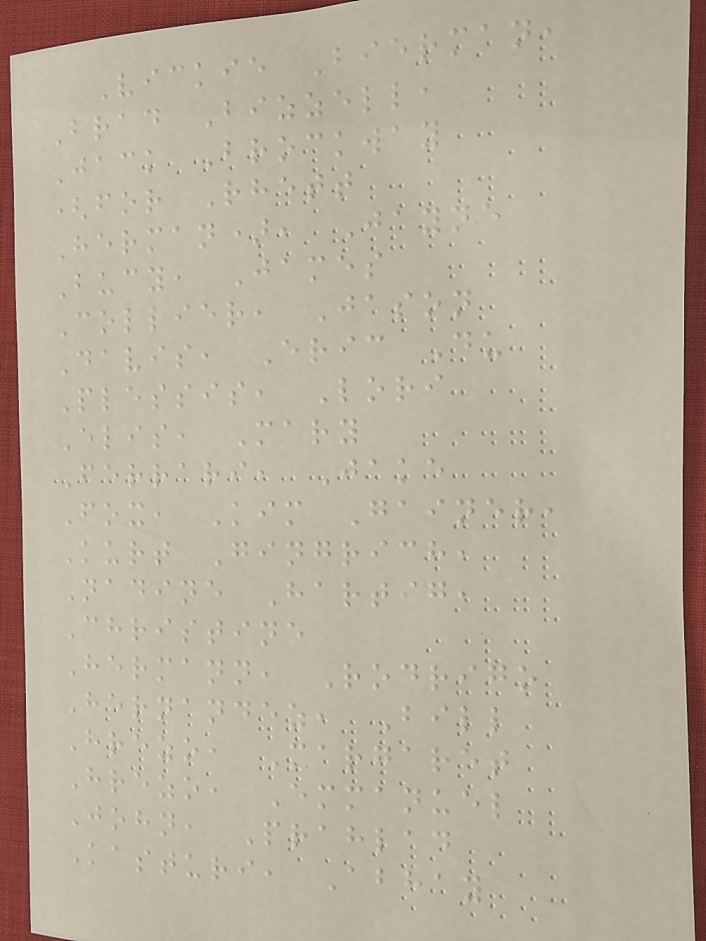Vickie Bierman,
Brad Bizzell,
Jack Brockway
(for Rhett
Herman), Jayne
Bucy, James
Collier, Jason
Davis, Eric Du
Plessis, Lori
Elis, Mary
Ferrari, Jake
Fox, Kim Gainer,
Kurt Gingrich,
Nadine Hartig,
Christine
Hermann, Rodrigo
Hernandez, Bill
Hrezo, Margaret
Hrezo, Emmanuel
John, Prahlad
Kasturi, Abhay
